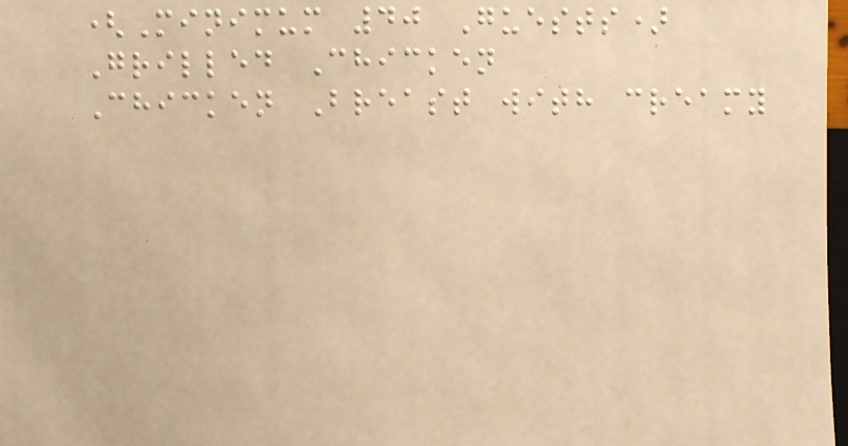(Minimum 40 Guests)
Grilled Chicken
Chicken Breast with creamy
